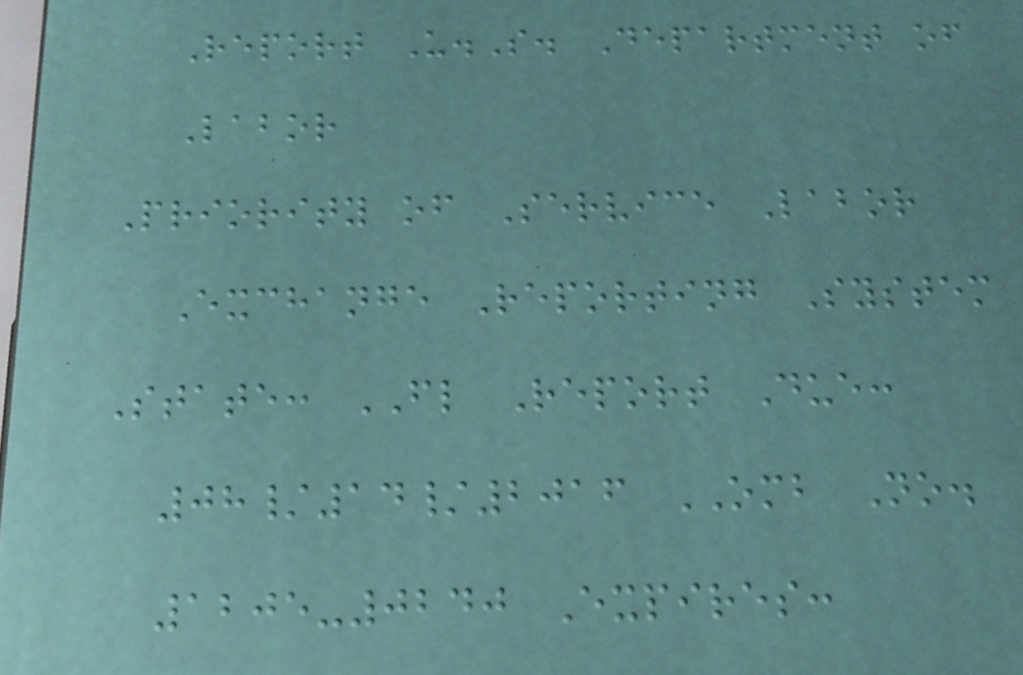Report U.S. Department of
Labor
Priority of Service Labor
Exchange Reporting System
State: FL Report Due:
08/14/2016 OMB No.
1205-0240 Expires:
